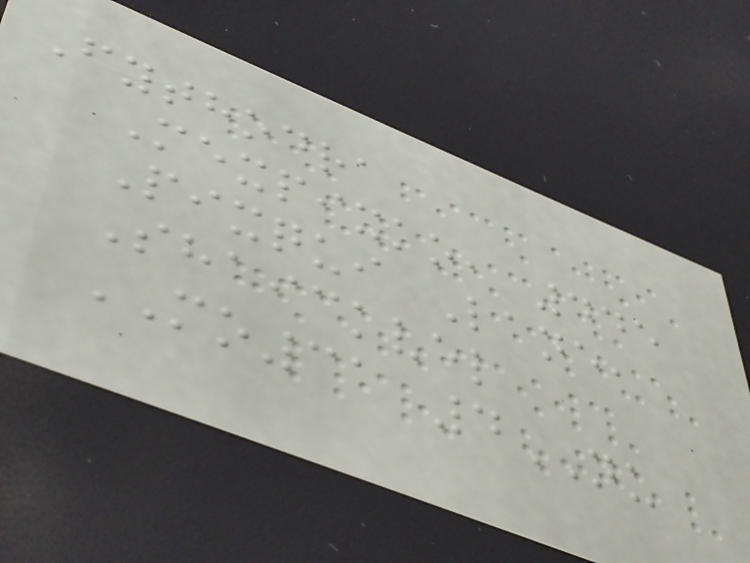Fythodra
Mexpixko, 445
Pixqui Lane,
Shaickvel
MO31 4NU
